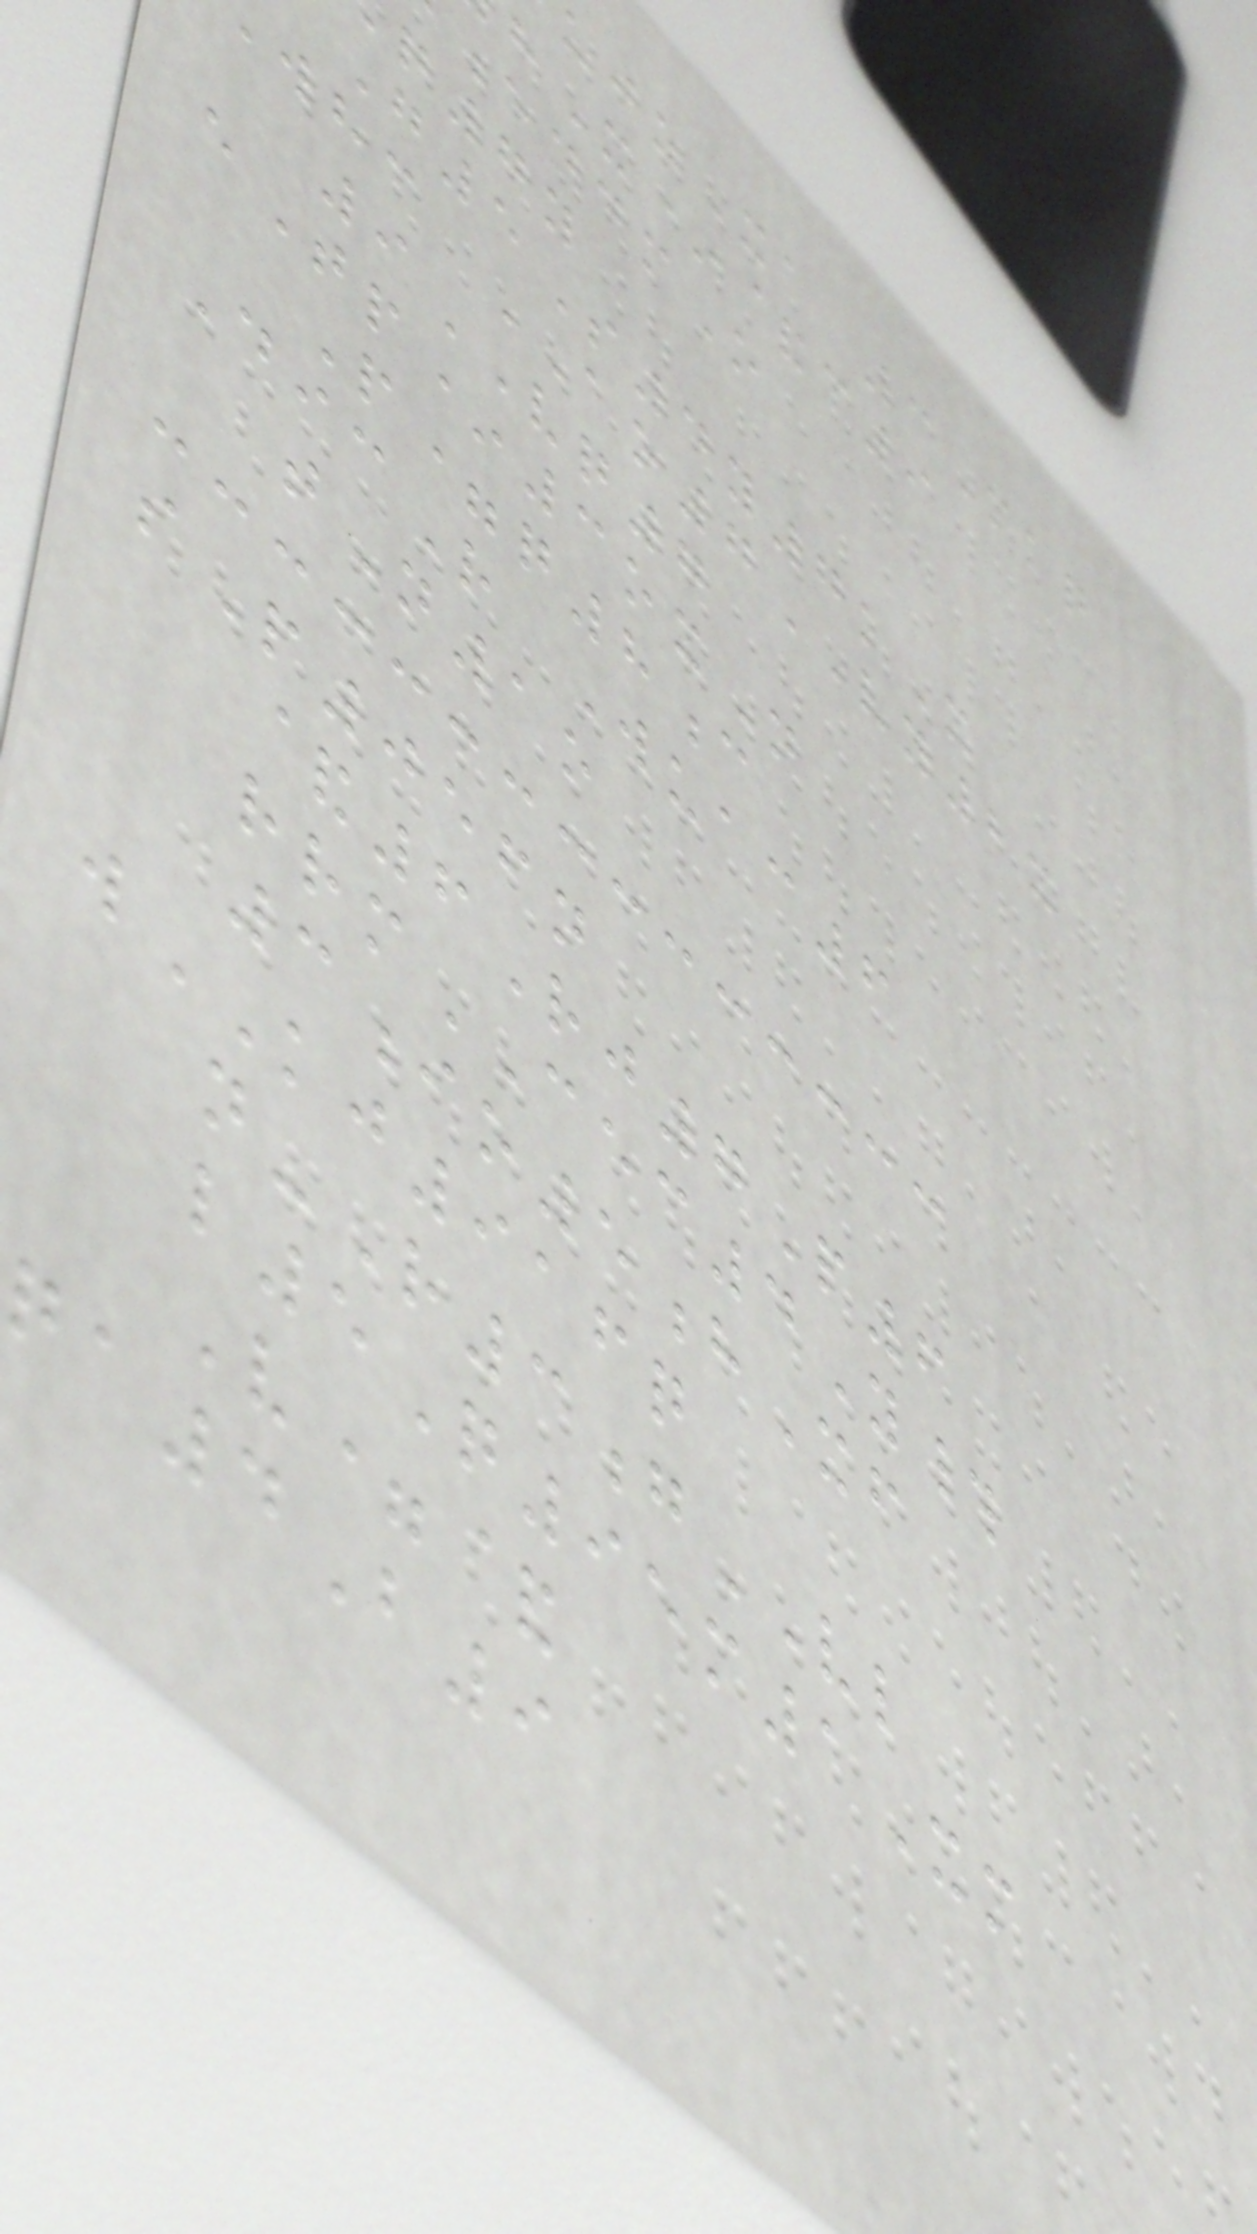ujzXa 3Mkq
X*&c9
eddmO
q7y
G5S4y7kX
whc AO7VY2x
9VQ7
eTp*3oxN
P=q8c
DicR Wuac6
tN1o
sP056n
&6Rj7P6
rrmCEC4Y#
3io5hXf
wKJ916q
n-R3gVL
l5Q95m1Xm
V=&
qa4B9
